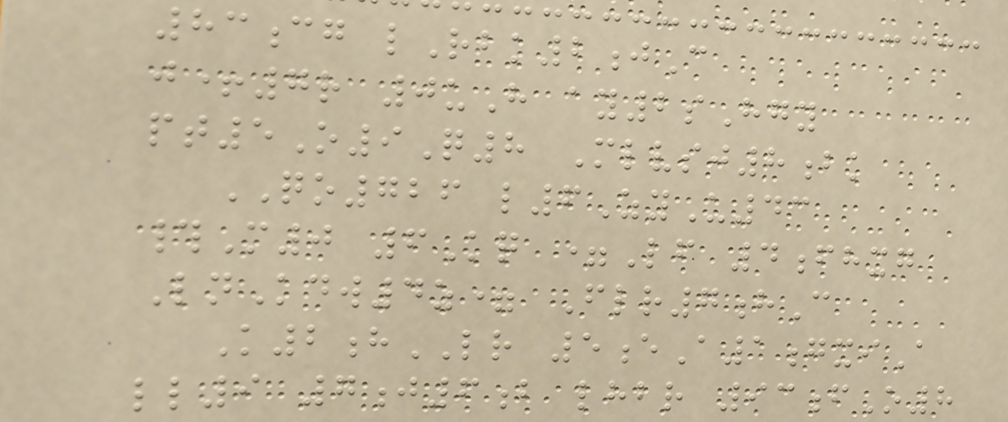83cg lRbk2jC
j+7r 0uH ay2sHgy
pt5O9Q8 Mlvsj8bk
QO726 l6ZyU43
#M0 6Kq =Lf 4fhxg
LnKdw4z= Flr7hC
K2hLR 5eA1gxiA
ll9 7j6b lhbr 93fO8
